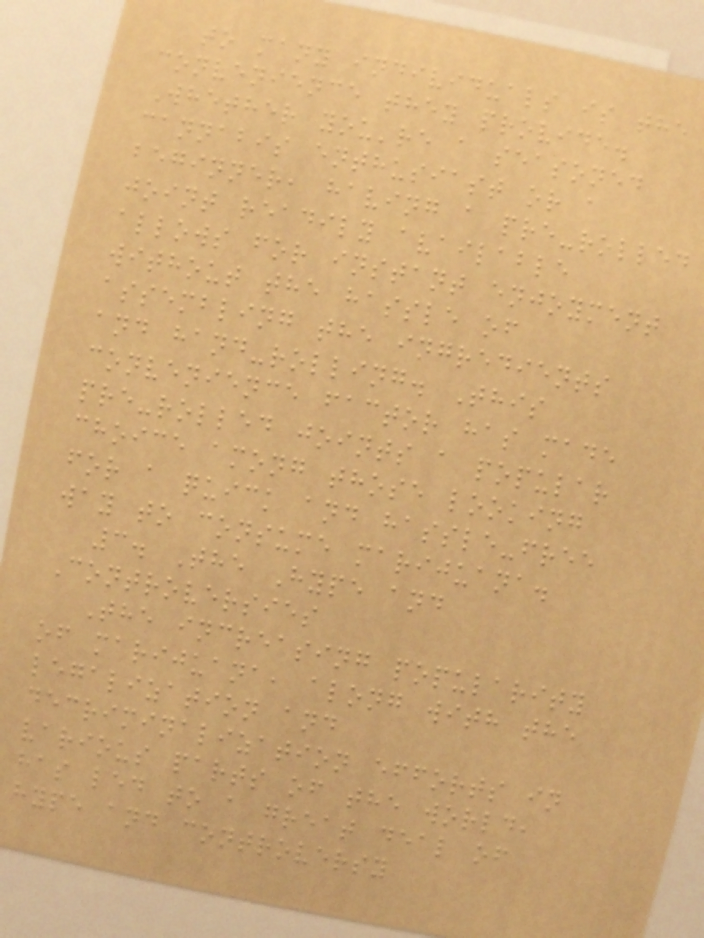to many individuals is the
convenience they provide.
Whether you're a seasoned
cannabis enthusiast or a
beginner, having a pre-rolled
joint readily available
allows for instant enjoyment
without the hassle of
assembling the ingredients
and hand-rolling. This
convenience factor has made
pre-rolled joints a popular
choice among those looking
for a quick and hassle-free
way to consume marijuana.
3. The Hype and
Controversies
The increasing popularity
of marijuana, along with the
legalization and
decriminalization efforts in
various parts of the world,
has led to a great deal of
hype and controversy
